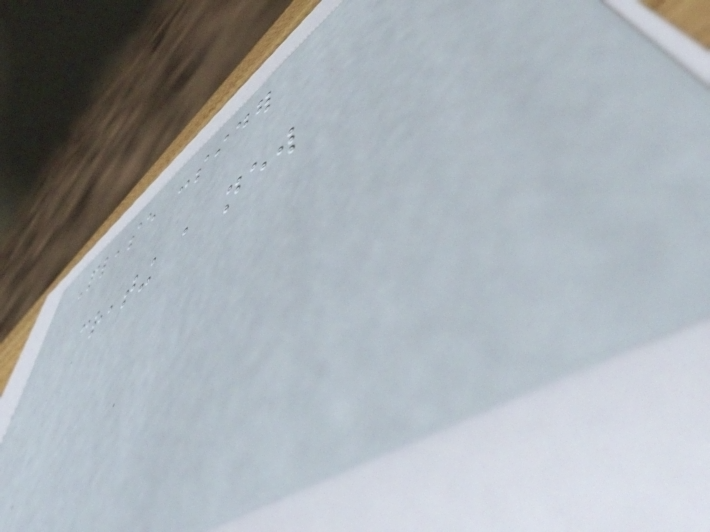Please consider
creating a new
